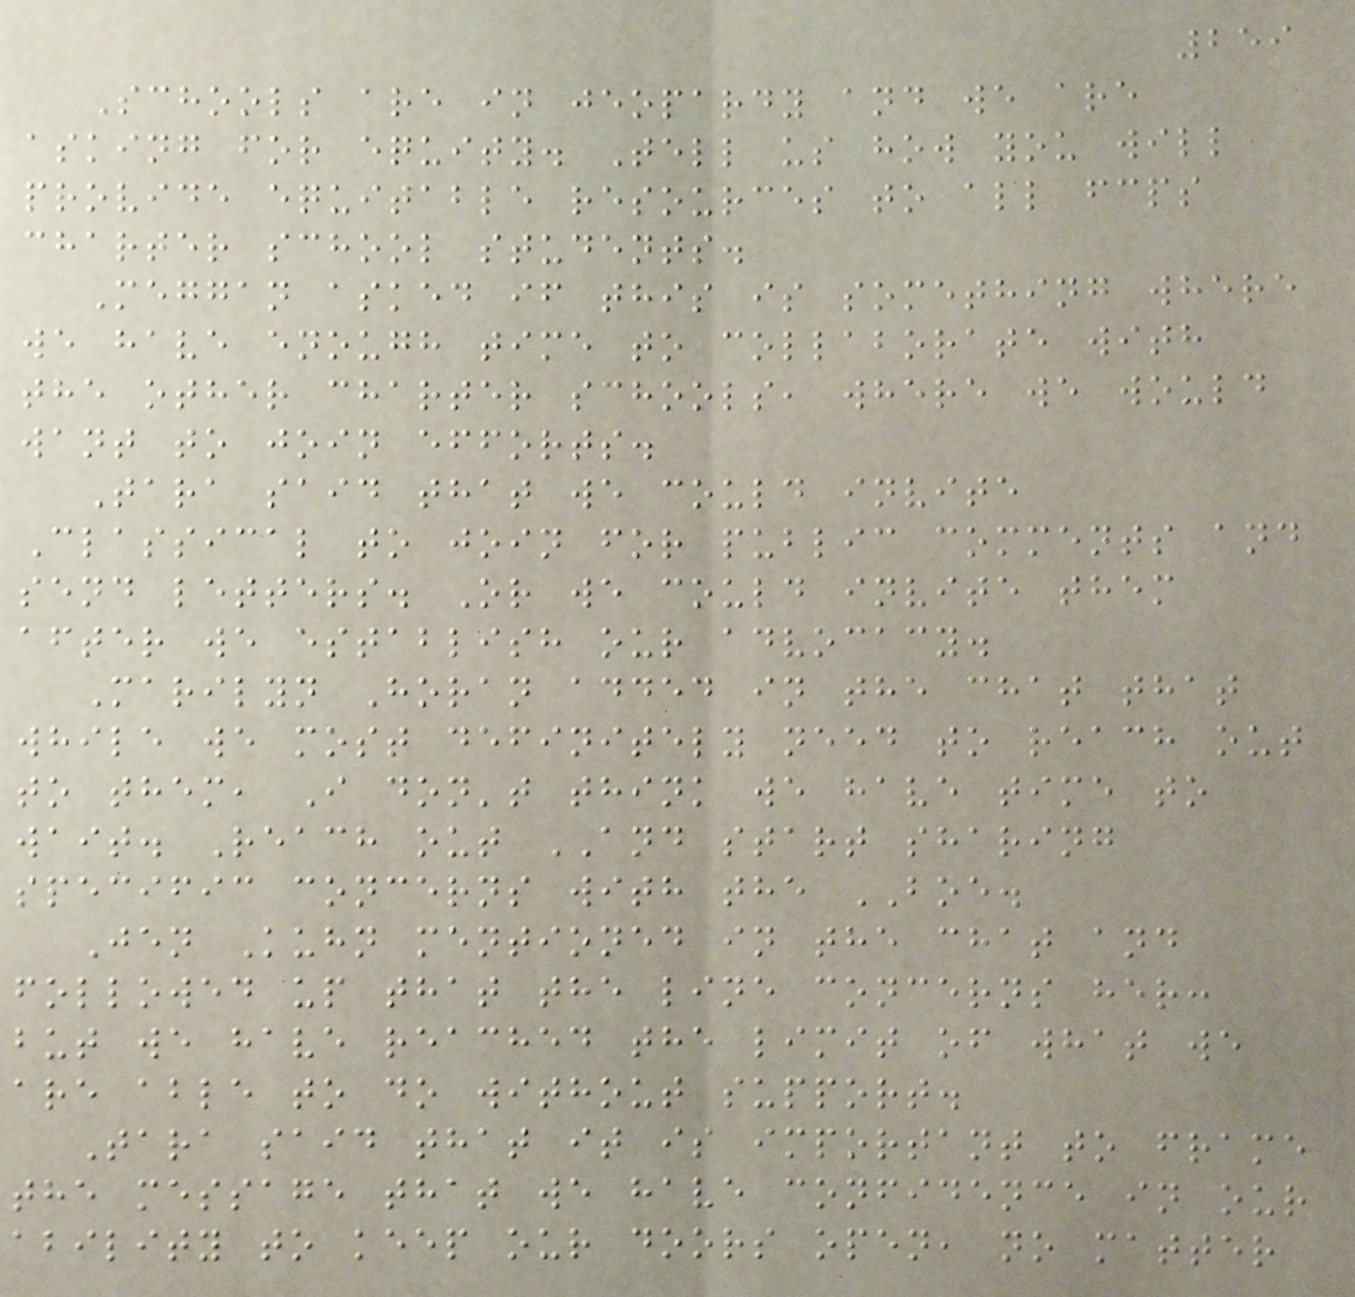259
Schools are in jeopardy and we are
asking for equity. Tell us how you will
provide equitable resources to all fcps
charter school students.
Meggan asked if this is something where
we have enough time to collaborate with
the other charter schools, where we would
want to join efforts.
Tara said that we could invite
Classical to join for public comments and
send letters. Or we could invite them
after we establish our advocacy.
Marilyn Horan added in the chat that
while we most definitely need to reach out
to them, I don't think we have time to
wait. Reach out AND start sharing
specific concerns with the BOE.
Jen Kuhn mentioned in the chat and
followed up that the line concerns her:
but we have reached the limit of what we
are able to do without support.
Tara said that it is important to frame
the message that we have confidence in our
ability to keep our doors open, no matter
